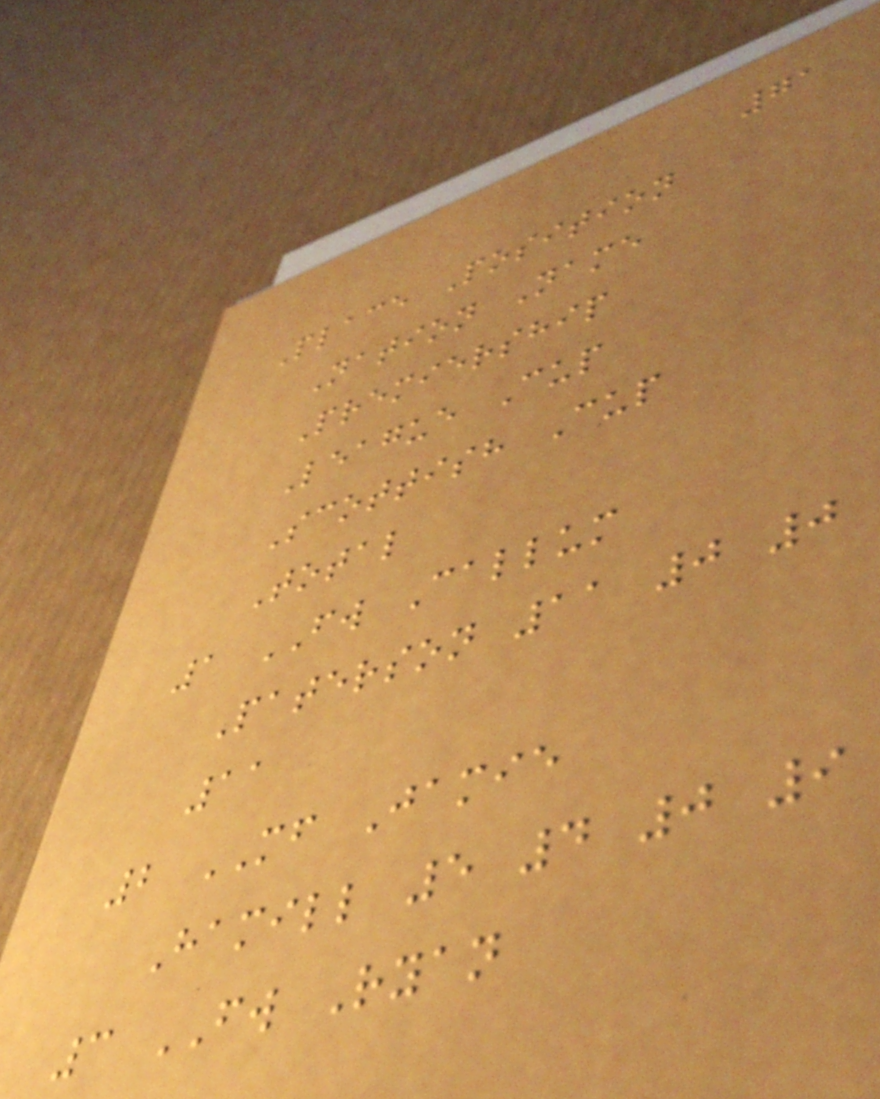71
Place Position
Nation Name
Premiership
League Cup
Scottish Cup
Total
1 FW Callum
Paterson 11 0 0
11
2 MF Jamie
Hamill 5 4 0 9
3 FW Ryan
